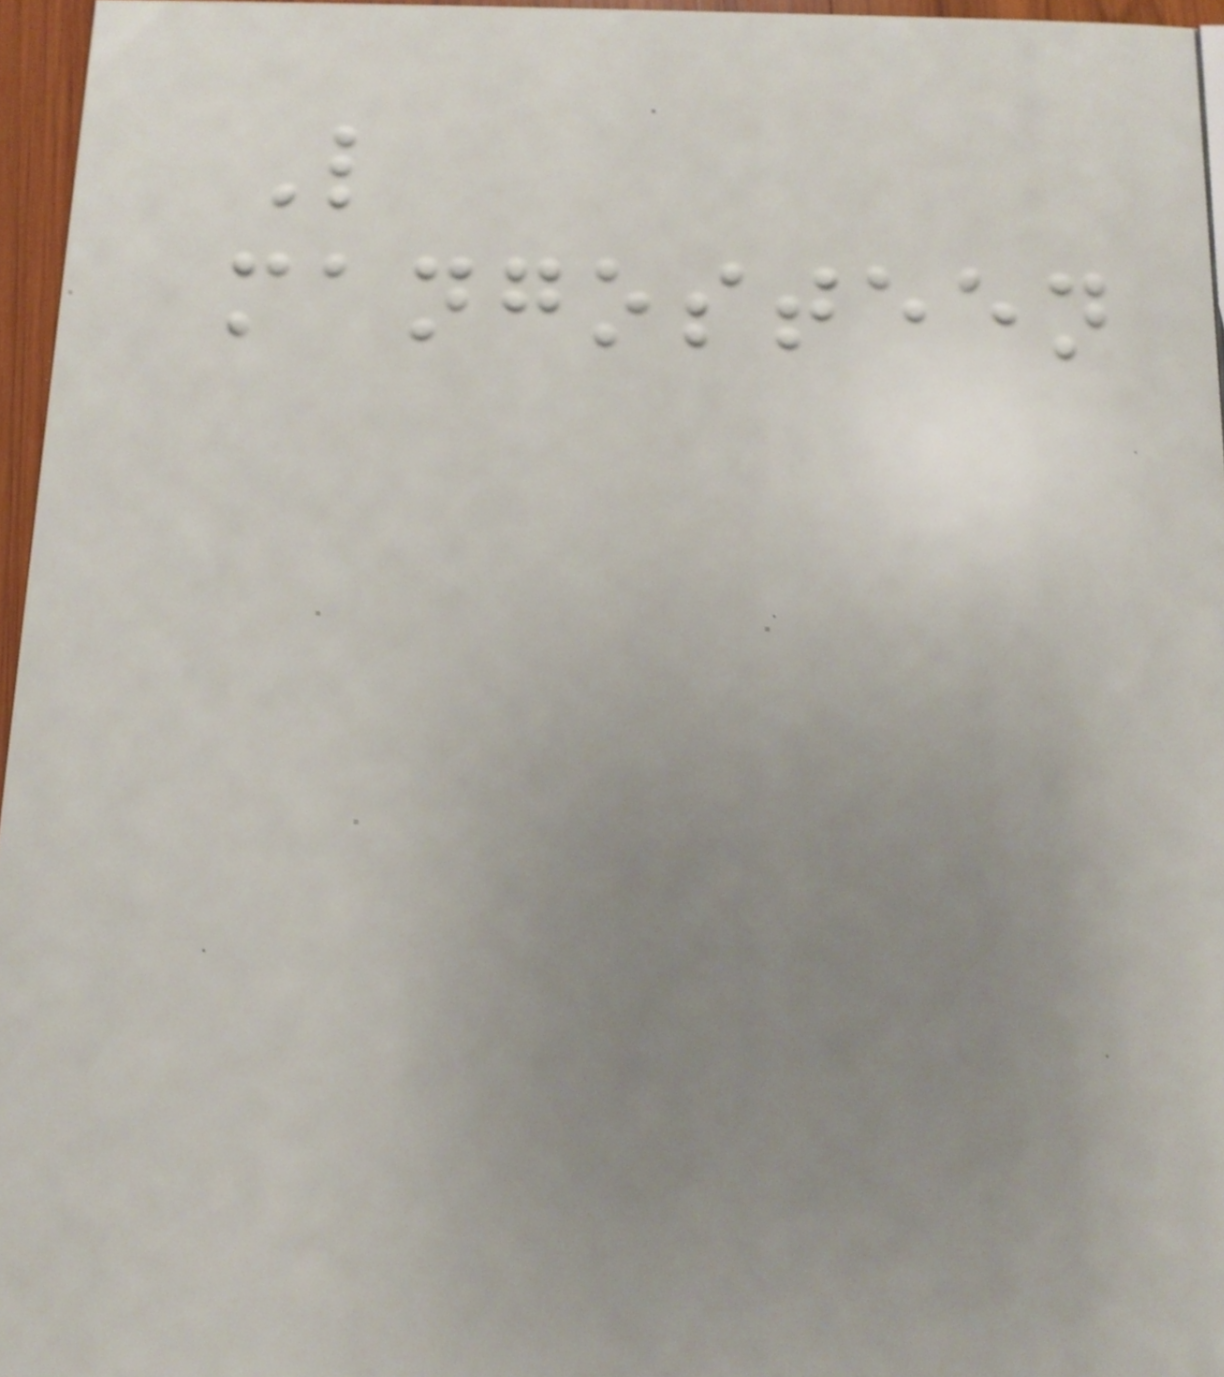L
mangosteen
